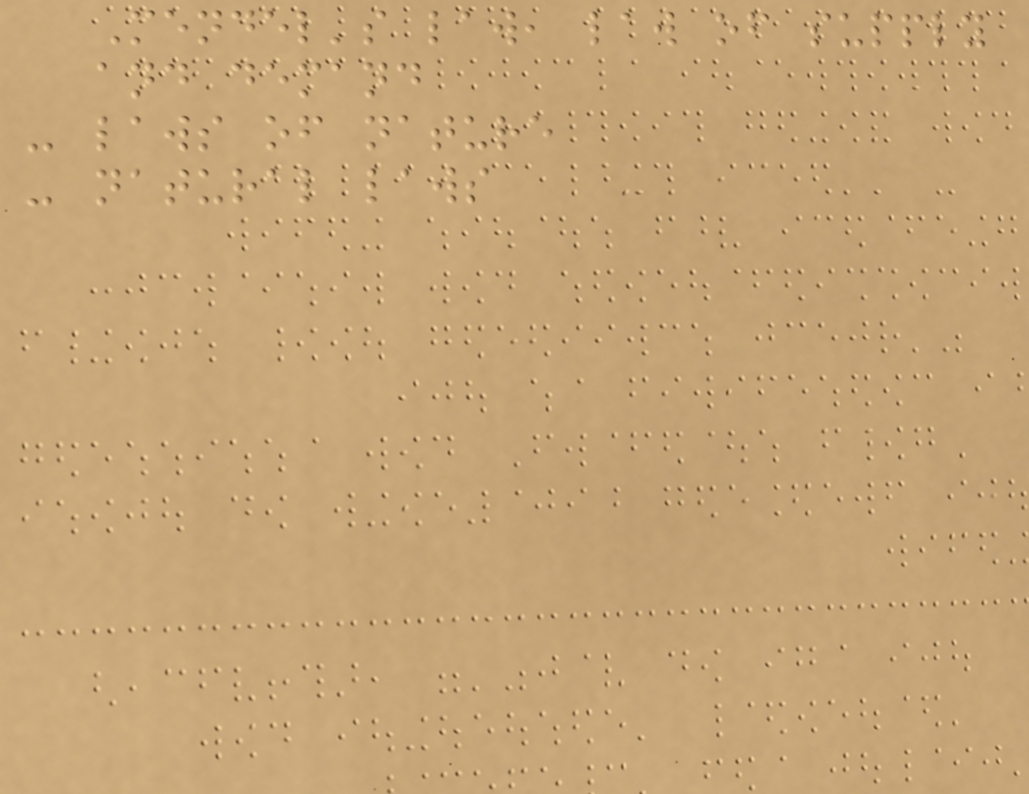Mendel's law, law of supply
and demand
- laws of nature
- natural laws
